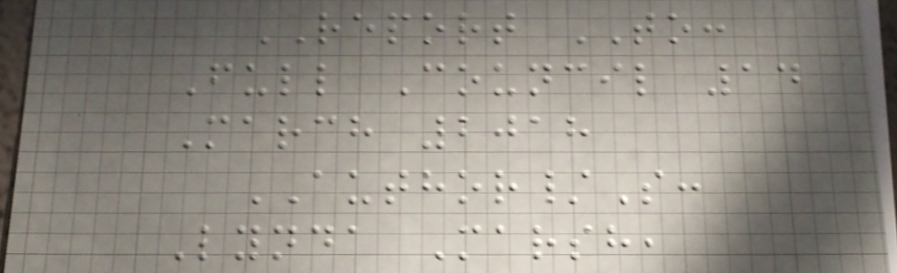REPORT TO:
Full Council 14
March 2018
AUTHOR/S:
Lynda Marsh,
